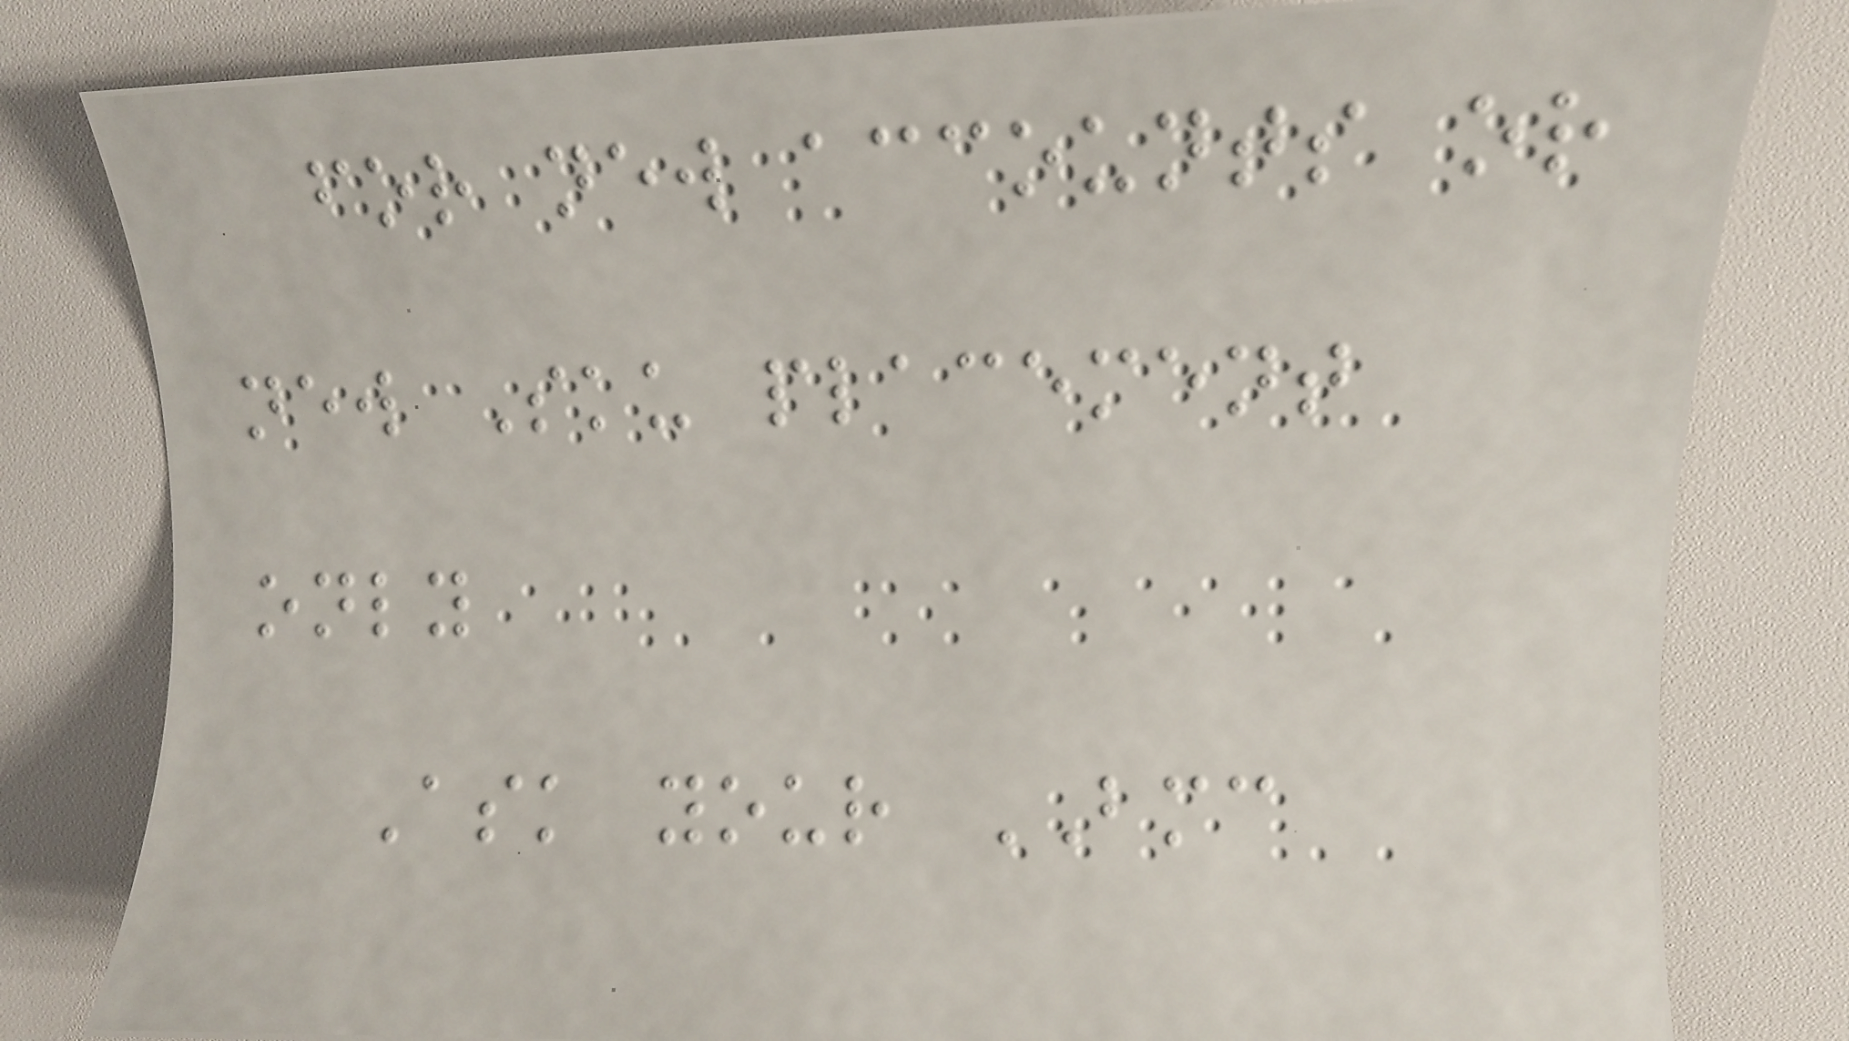for new accounts or
new Sku placement
only
Ask your BMC
